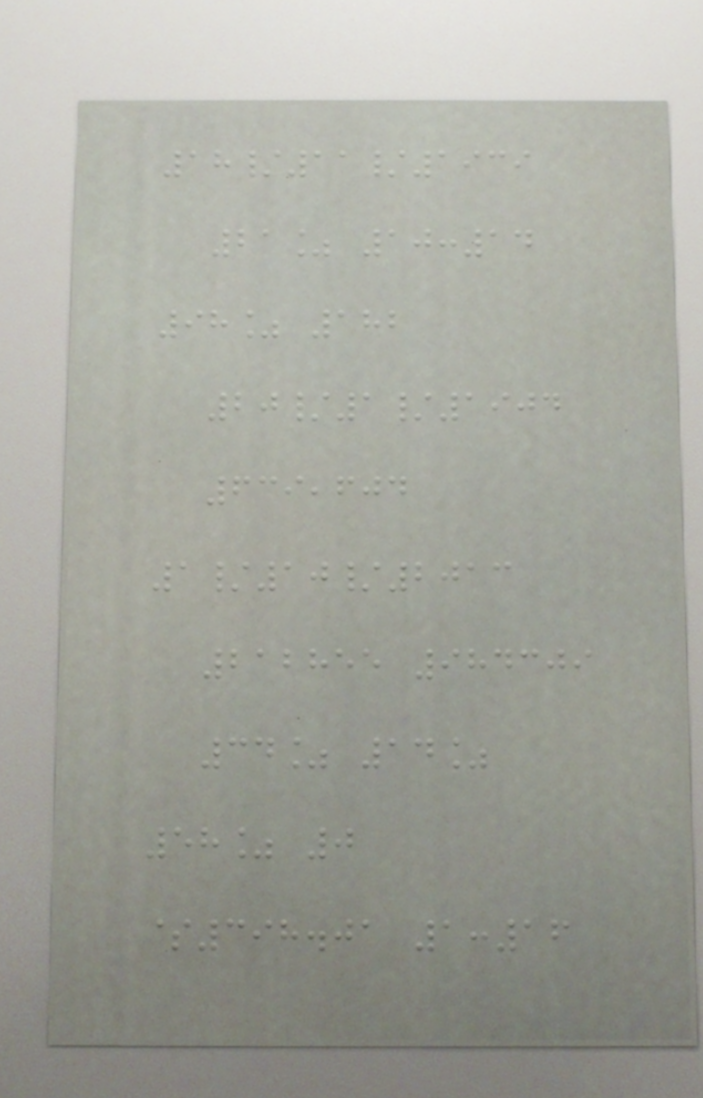18/11/1939
21% 10:14
98% 182
20/1/1904
639,604
1/10/2013
212855 984309
34% 14%
58% 0
$398.01 1:16
